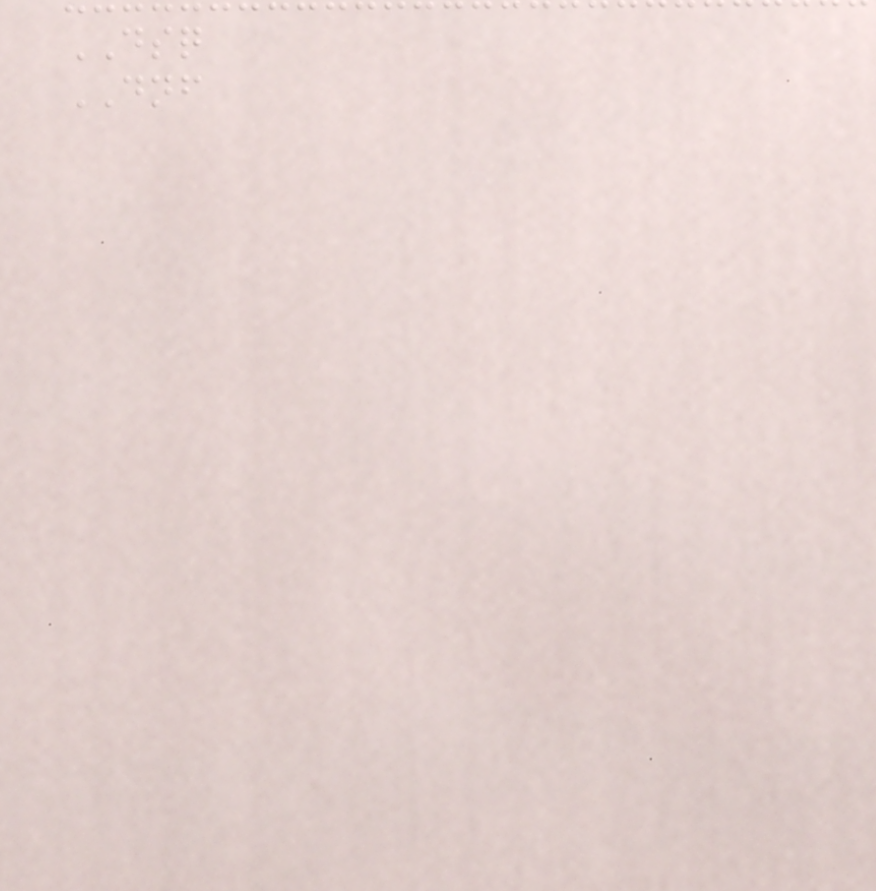DSQ
DNF
